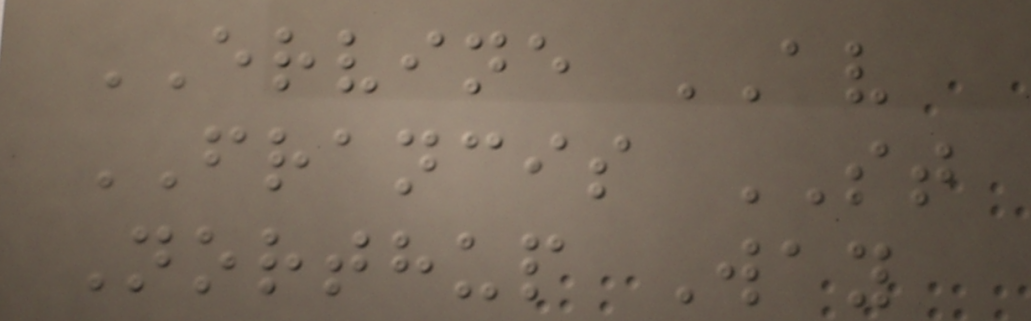ERVINE AV
FRANCIS ST
Northup Way
